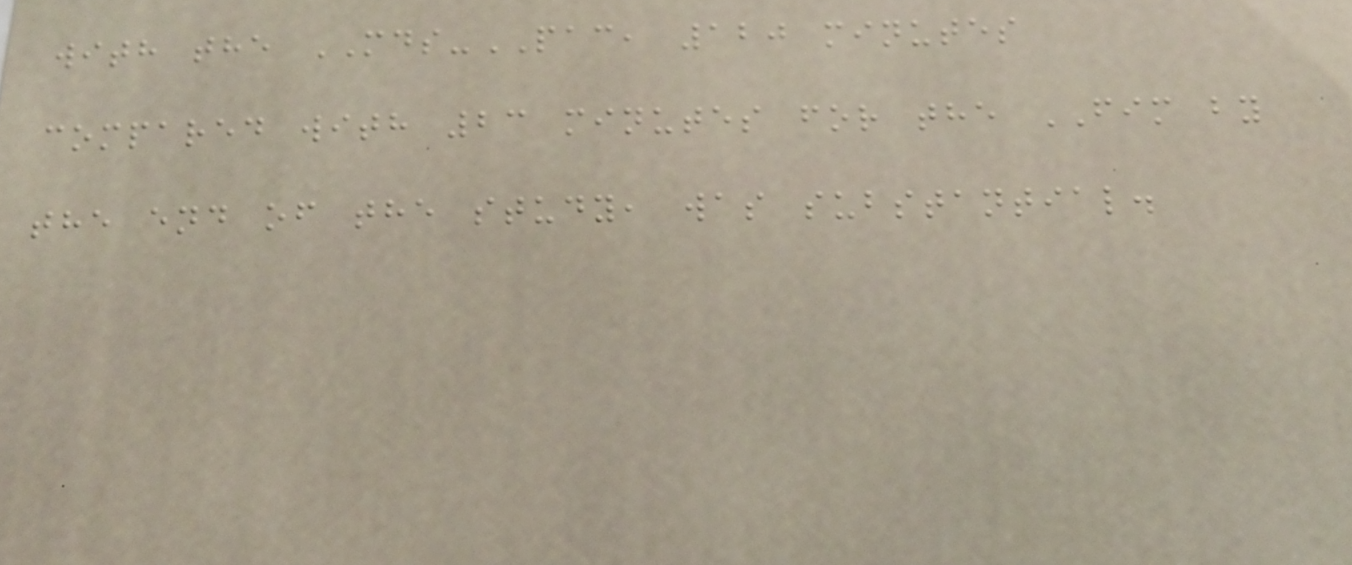with the MDS-PAC, 120 minutes
compared with 23 minutes for the FIM by
the end of the study, was substantial.
